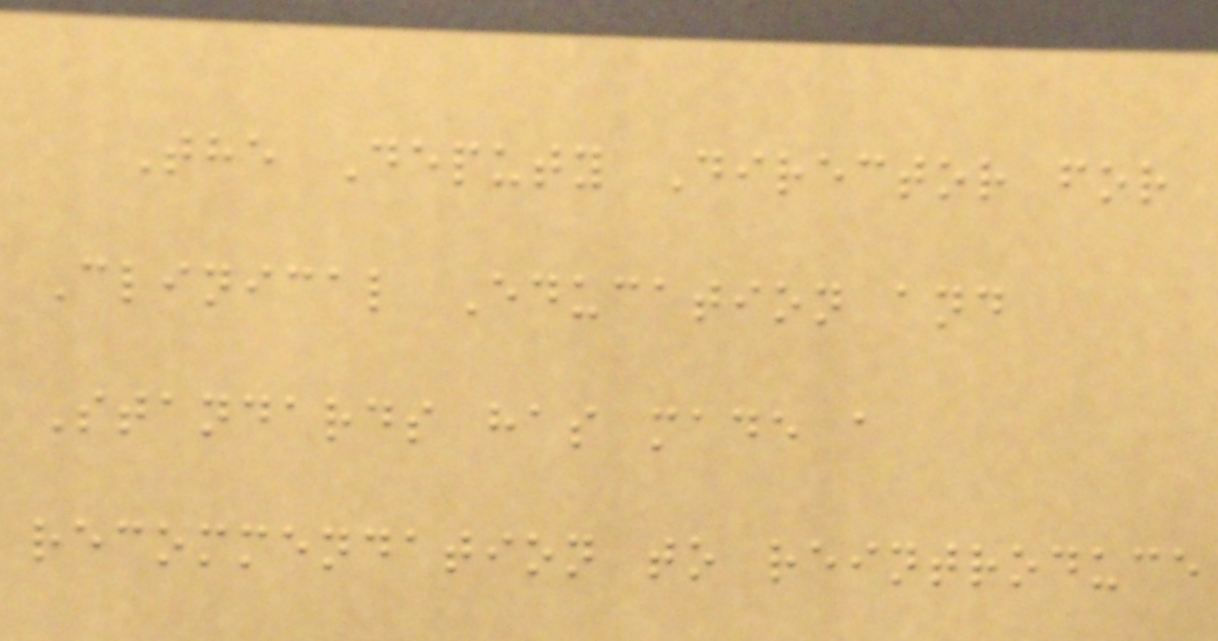The Deputy Director for
Clinical Education and
Standards has made a
recommendation to reintroduce
